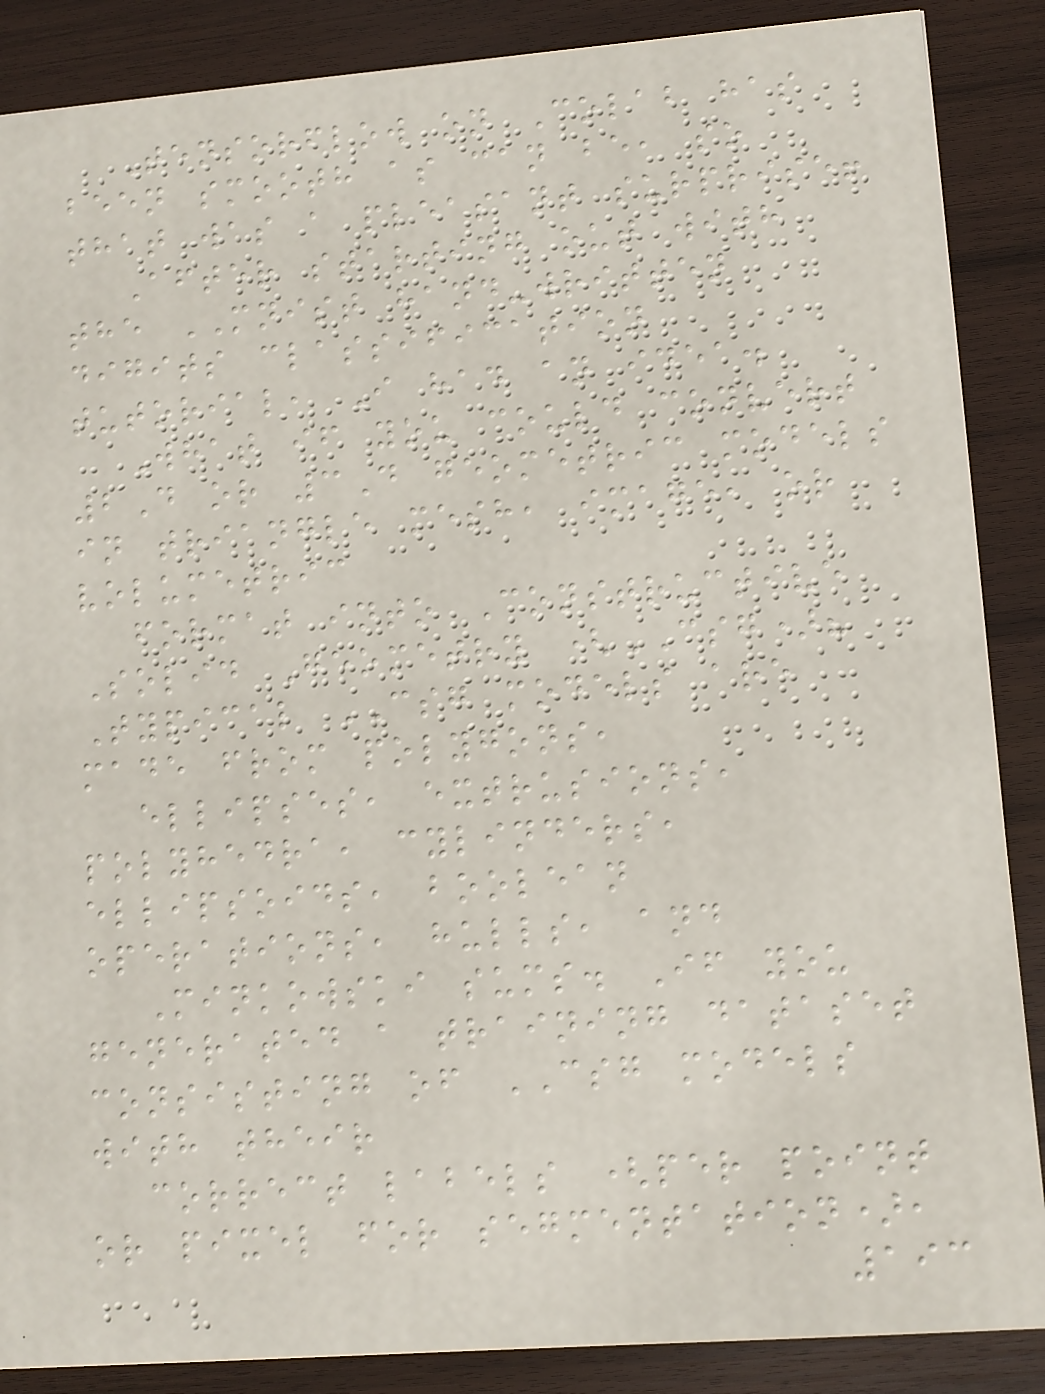Tensorflow on Colab has
been smooth as can be, so
that was a pleasant surprise!
After starting out with
the MNIST hand-written
digits classification
tutorial, I had an idea.
What if you could convert
2D or 3D geometric models
in triangle mesh, image, or
volumetric
format into Constructive
Solid Geometry (CSG)?
Typical CSG models are
made from polygons,
ellipses, extrusions,
polyhedra, cylinders,
ellipsoids, boolean
operations, hulls, and
Minkowski sums. If you
generated a training dataset
consisting of CSG models
with their
correct labels (per point
or pixel for segmentation),
193
